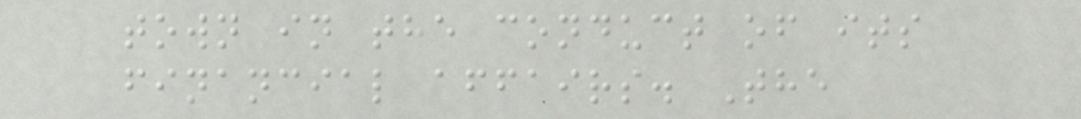town in the conduct of its
financial affairs. The
